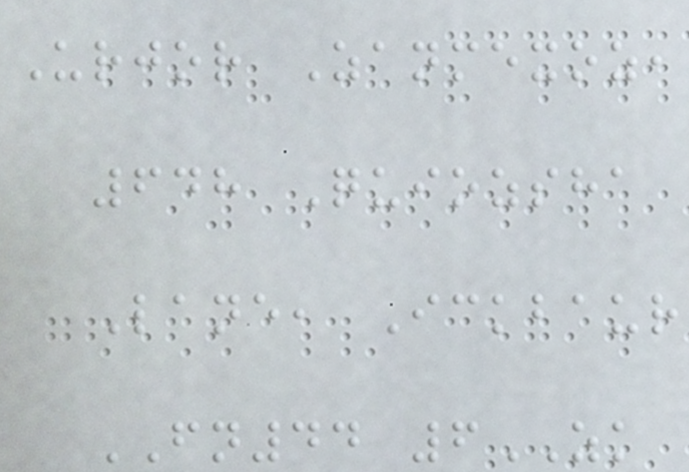Urjor Zanmexoz,
648 Quiozsha
Lane, Ickbaur
FN44 6ZK
